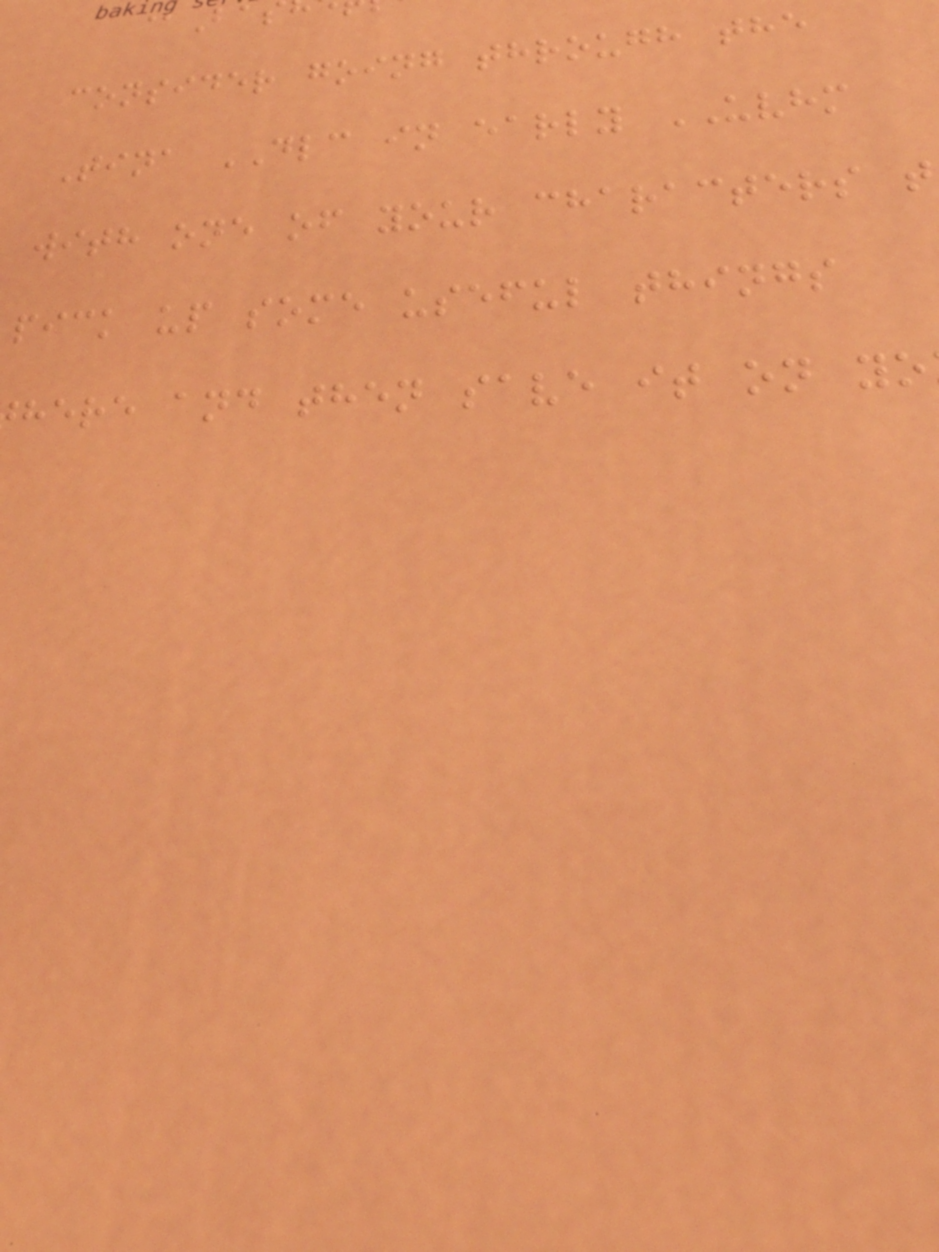consider going through the
Tina DLC in early UVHM
with one of your characters t
pick up some useful things
here and then save it on yo
